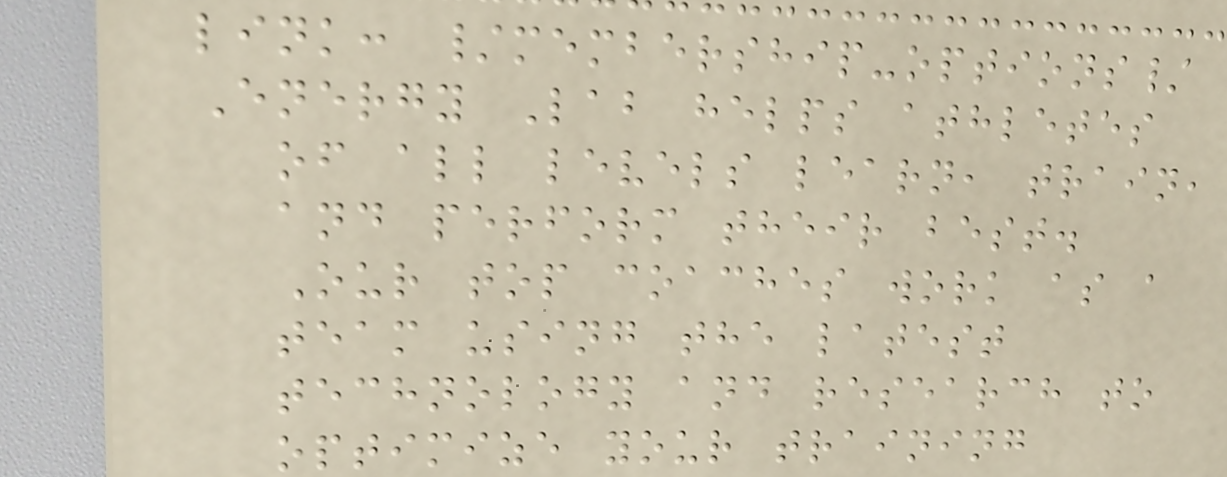link: /membership-options/
Energy Lab helps athletes
of all levels learn, train,
and perform their best.
Our top coaches work as a
team using the latest
technology and research to
optimize your training
